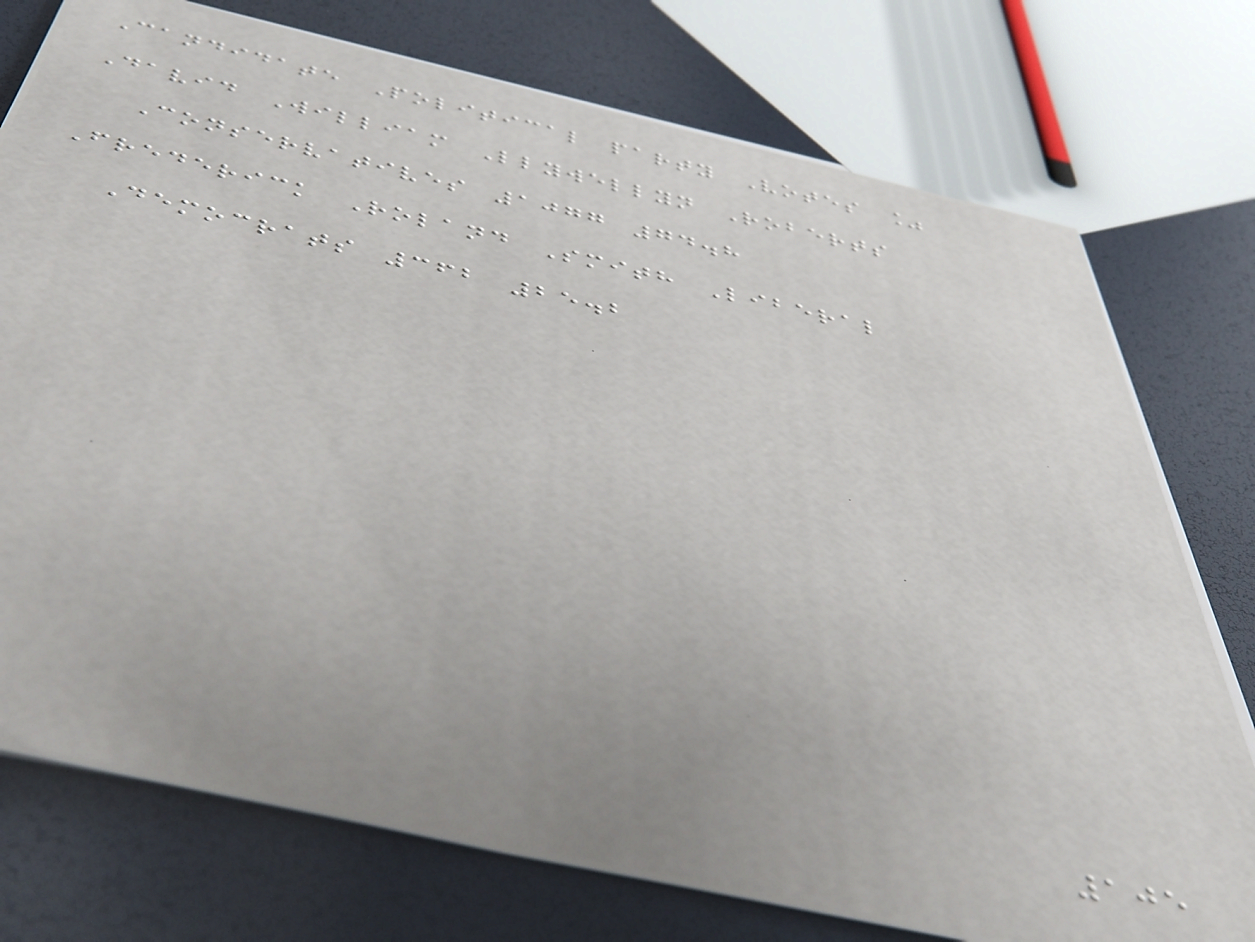Candidate Political party Votes %
David William Llywellyn Roberts
Conservatives 1077 74.8
Frederick Roland Smith Liberal
Democrats 362 25.2
105
